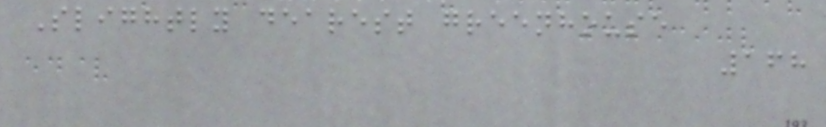Slightly dearest greenhouse
168
